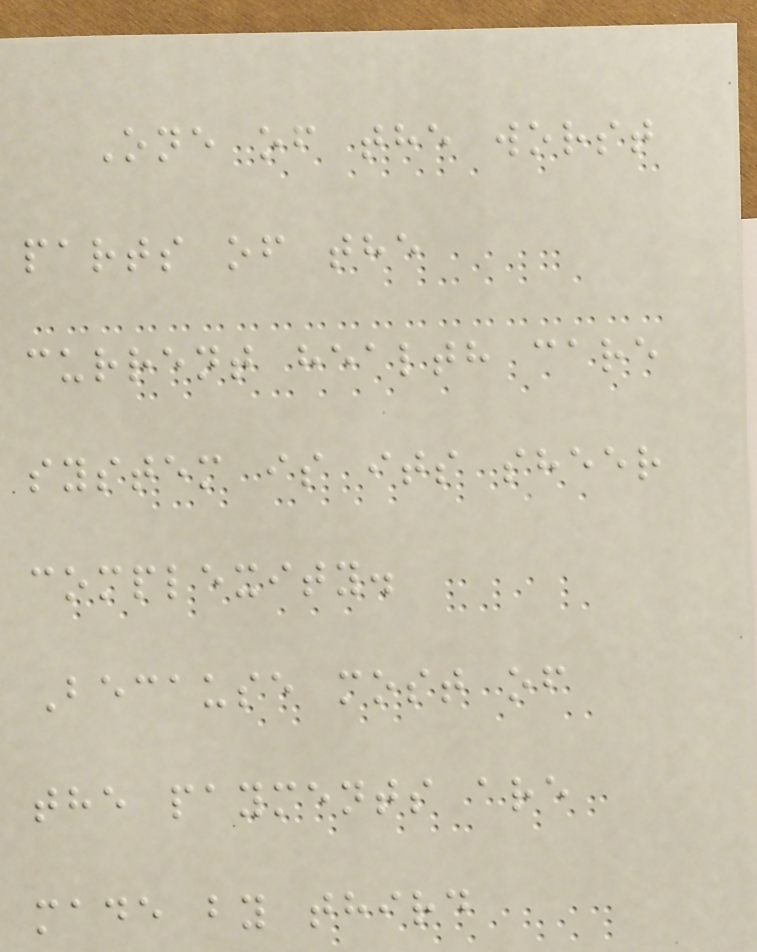One of the worst
parts of the
current health care
system is its sheer
complexity.
Because most of
the payments are
made by third
